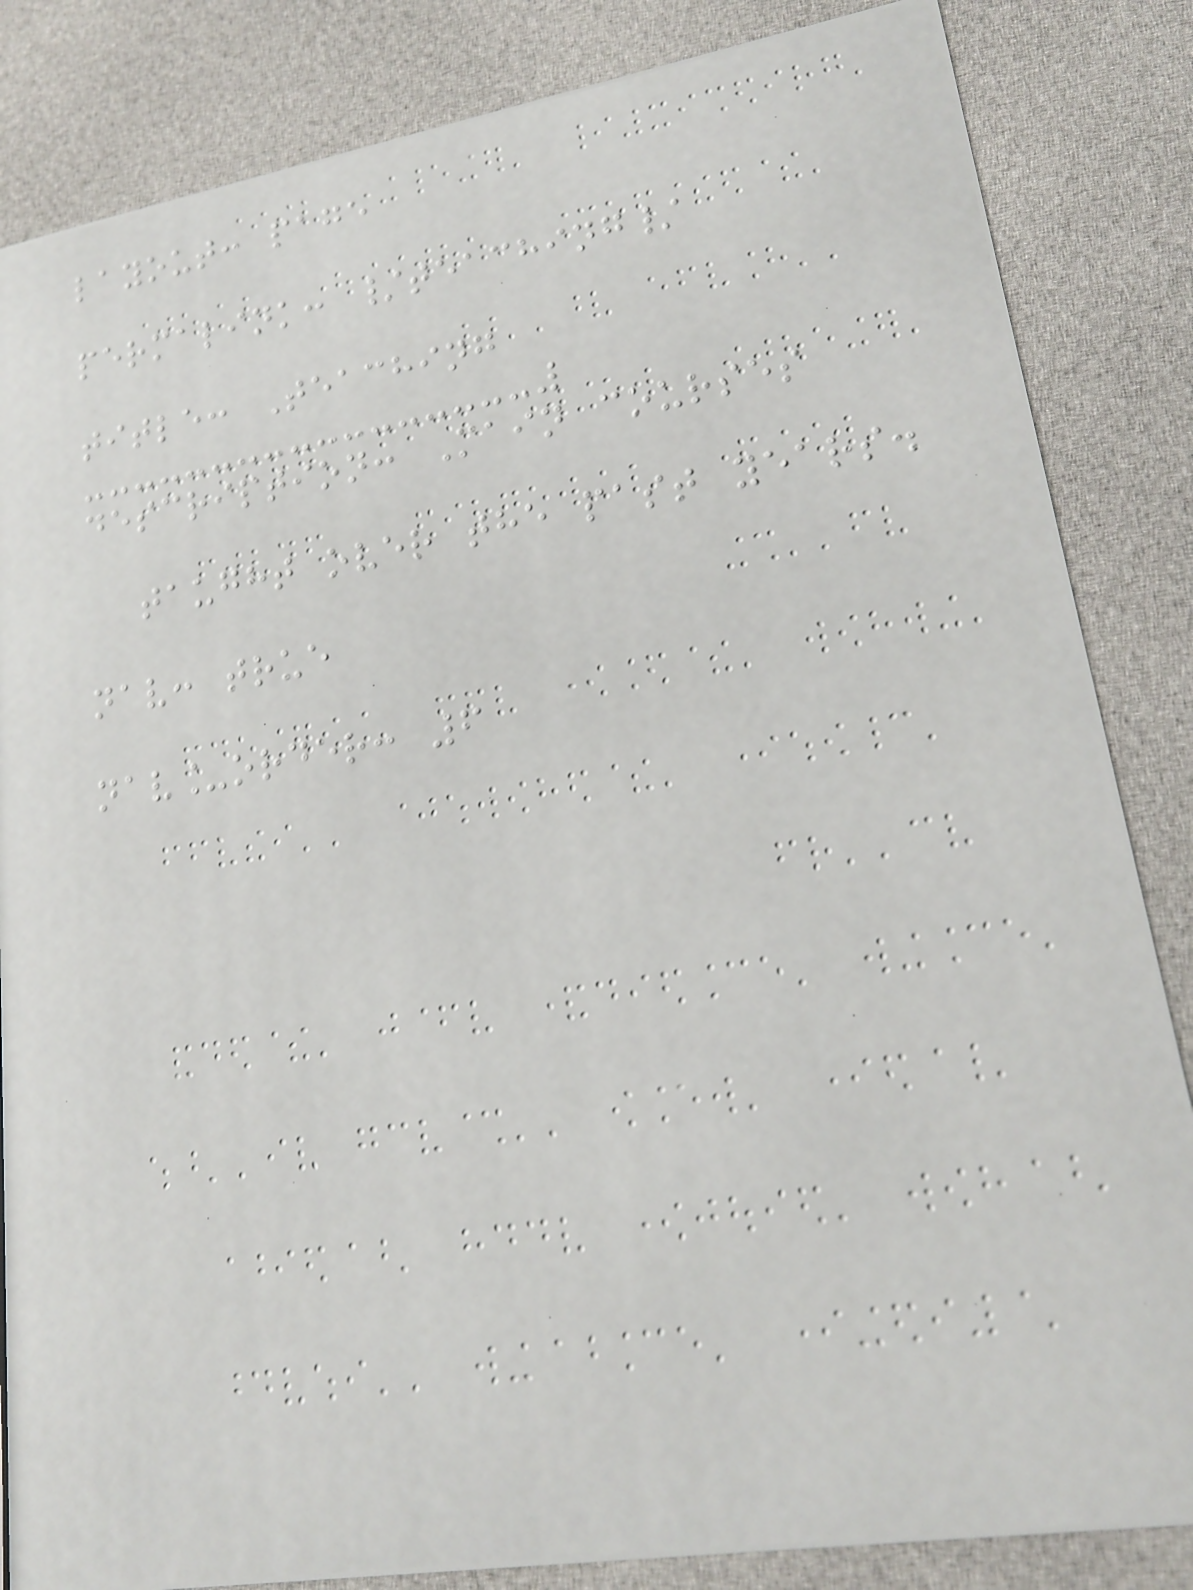layout: page
permalink: /teaching/
title: Teaching
description: Main courses
taught over the past years.
nav: true
nav_order: 6
